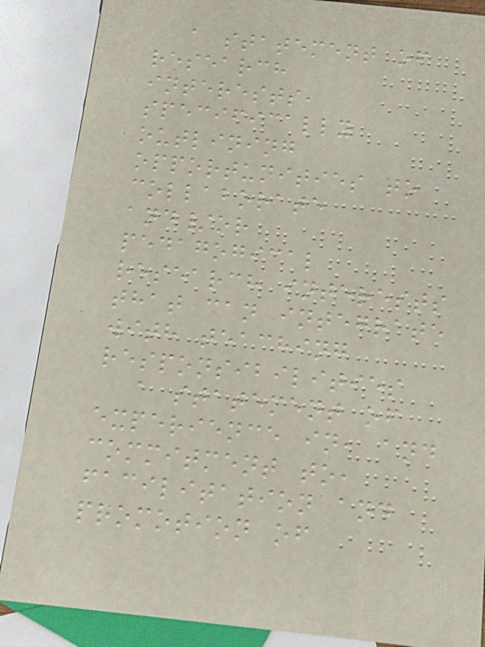a statement of
research
interests,
specifically
outlining
opportunities to
collaborate
and/or
pedagogical
research interests
that can integrate
with teaching
responsibilities
a statement of
experience in, and
commitment to,
facilitation and
promotion of
